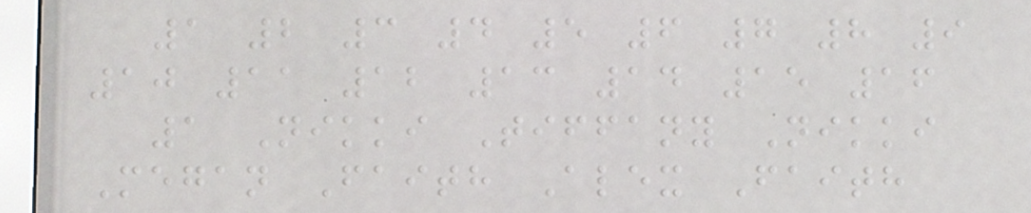1 2 3 4 5 6 7 8 9
10 11 12 13 14 15 16
1 Nikki Tiffany Nikki
Megan Faith Alex Faith
